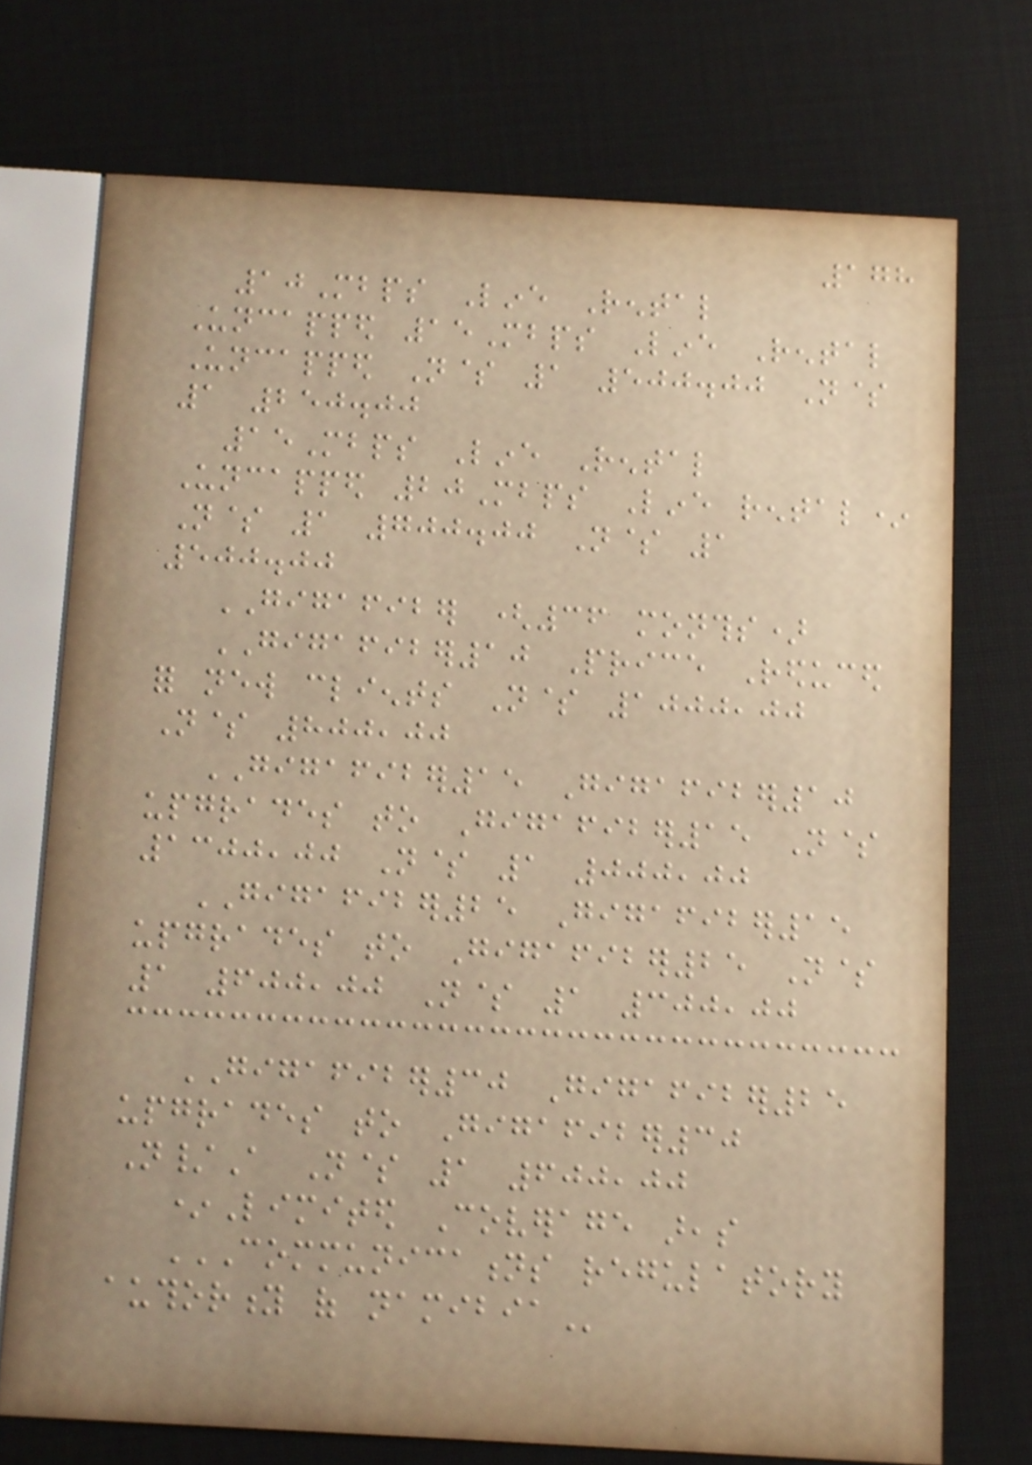178
10Mbps Line Rental
Uncapped 15Mbps Line Rental
Uncapped N$ 1 500.00 N$
1 250.00
15Mbps Line Rental
Uncapped 20Mbps Line rental*
N$ 1 700.00 N$ 1
500.00
GIGAFIBER (36 months)
GIGAFIBER10 Price Reduced
for new clients N$ 1000,00
N$ 800,00
GIGAFIBER15 Gigafiber10
upgrades to Gigafiber15 N$
1300,00 N$ 1 000,00
GIGAFIBER25 Gigafiber15
upgrades to Gigafiber25 N$
1 600,00 N$ 1 300,00
GIGAFIBER30 Gigafiber25
upgrades to Gigafiber30
N/A N$ 1 600,00
*Limited Coverage areas
COMMUNICATIONS REGULATORY
AUTHORITY OF NAMIBIA
